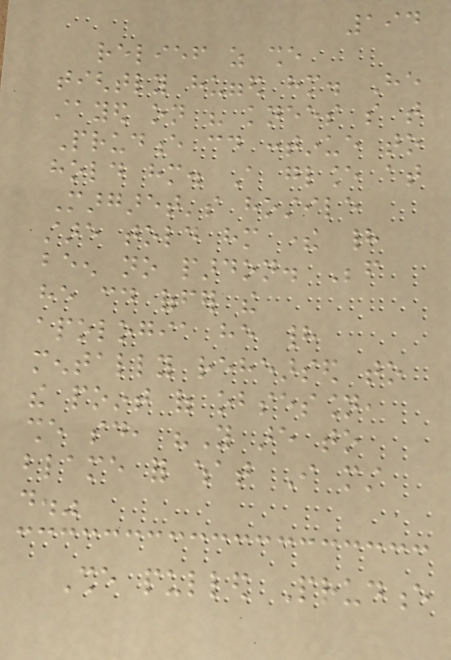194
relief as she
tightly hugged him. He
stayed on his knees so that
Prudence could continue to
hold him. A glance at
Margaret's hostile
stare told him there had
been no pardon. Before
he could offer the
apologia he had
mentally rehearsed to
the point of obsession,
she said, "You are to
blame for what I must
do."
She pulled Prudence
